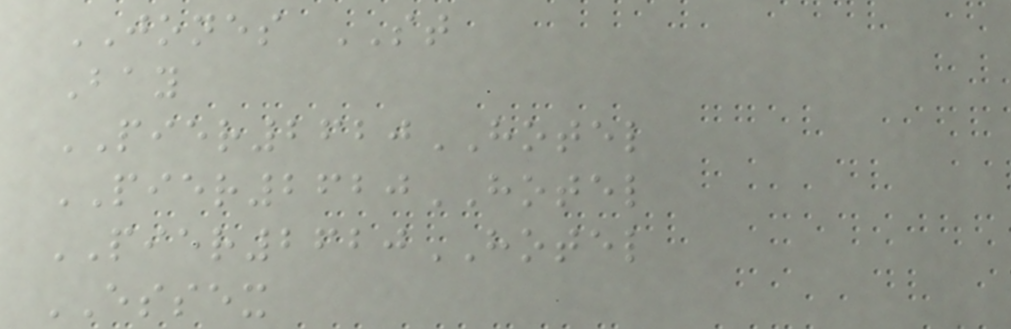JONES ST
Bay
PIER2620HOTEL
PIER2620HOTEL
PIER2620HOTEL
ESSEX
